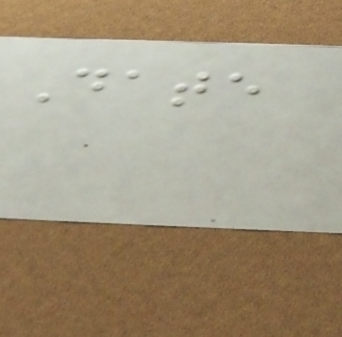Date
